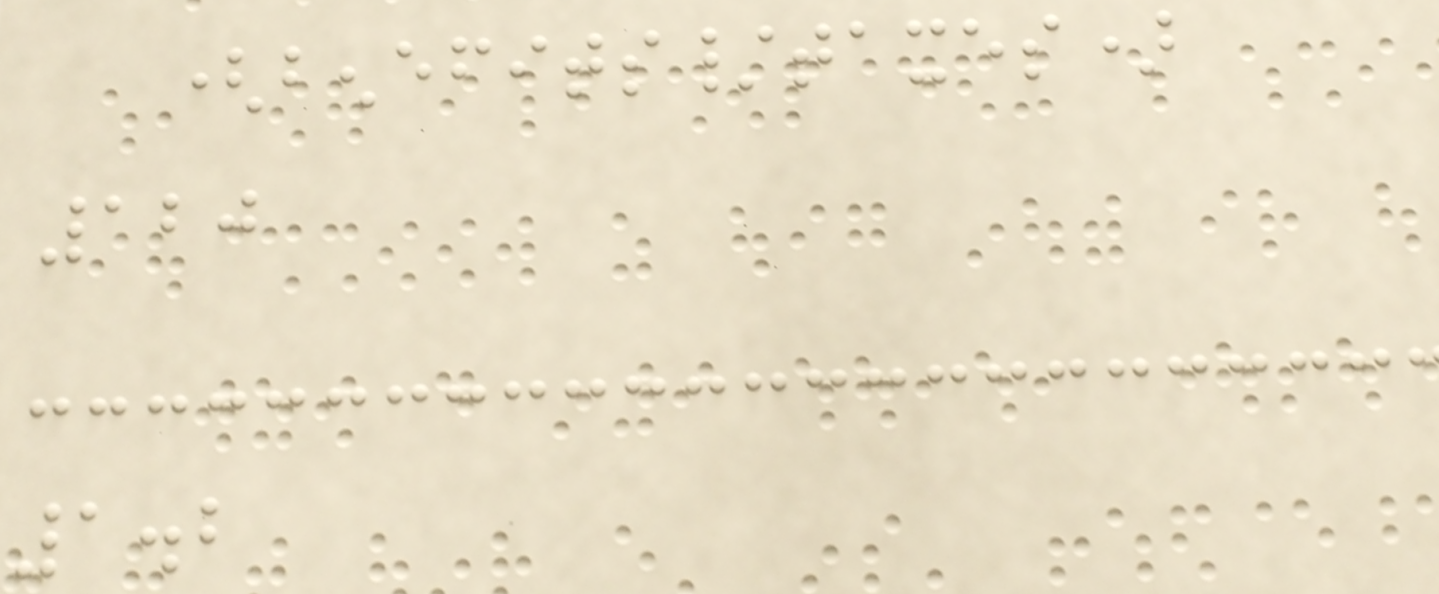(benefits/taxes)
120
1.2
